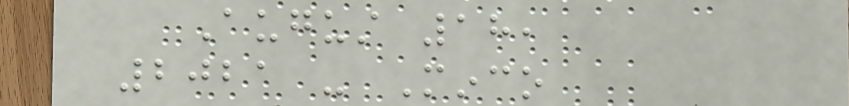August 18,
2021 - Minco
